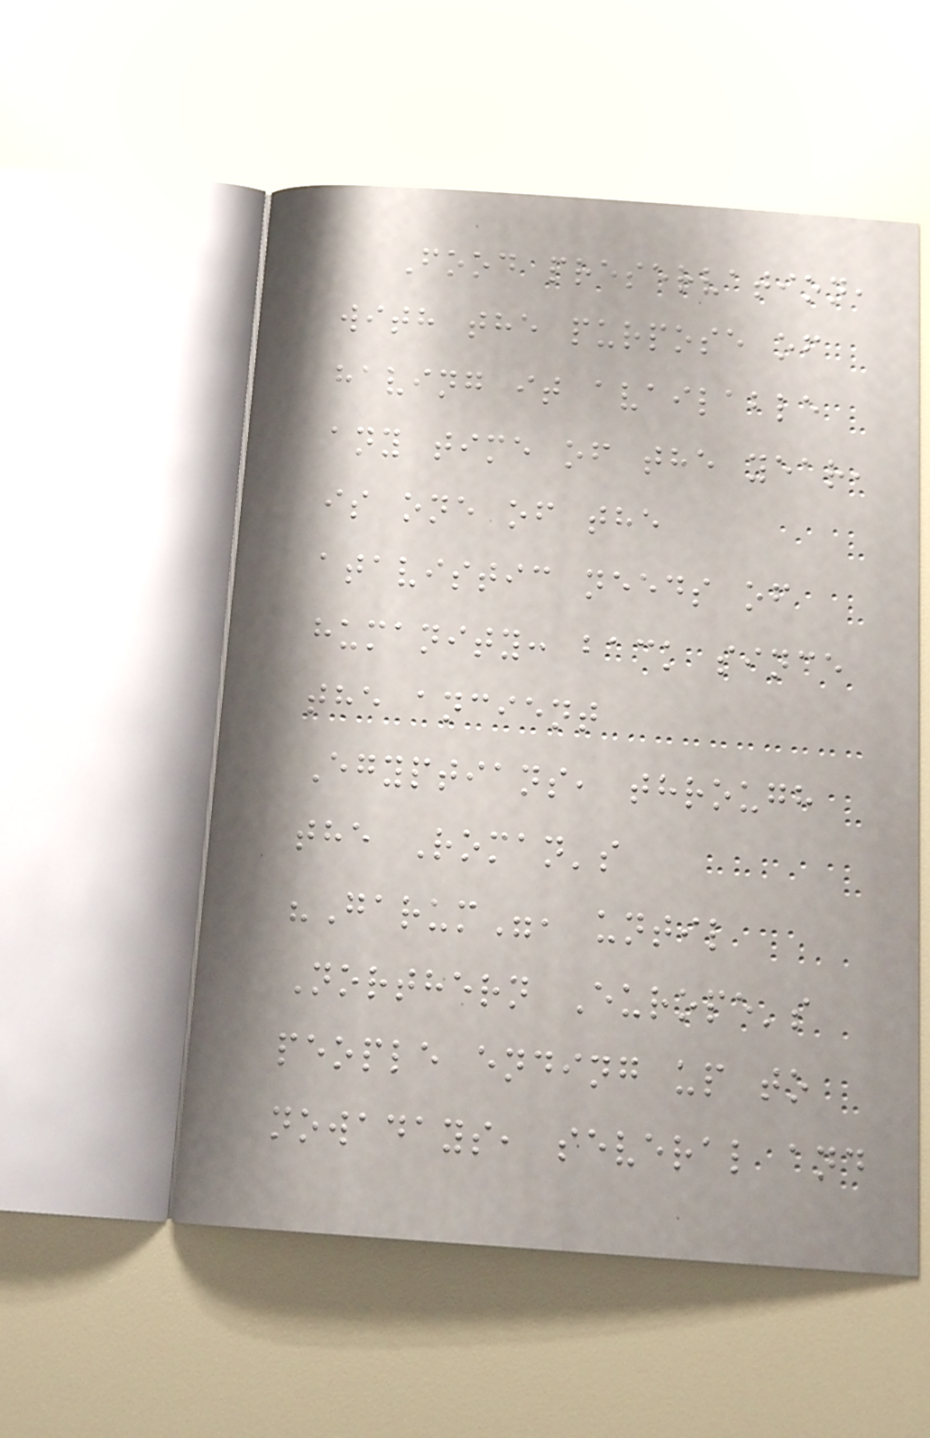Food preservation,
with the purpose of
having it available
any time of the year,
is one of the
atavistic needs of
humanity: back since
the ancient
Egyptians, through
the Roman's
"Garum", until
Northern Europe's
people ending up to
nowadays, several and
